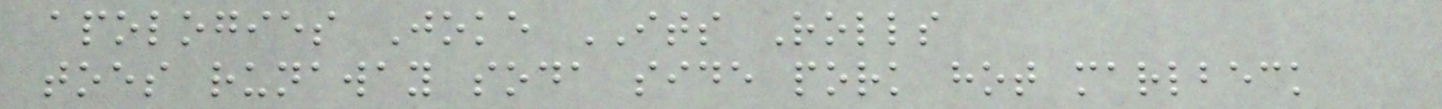apologies Joke ITS Rolls
toes runaway soda side pork hot marlbeck
